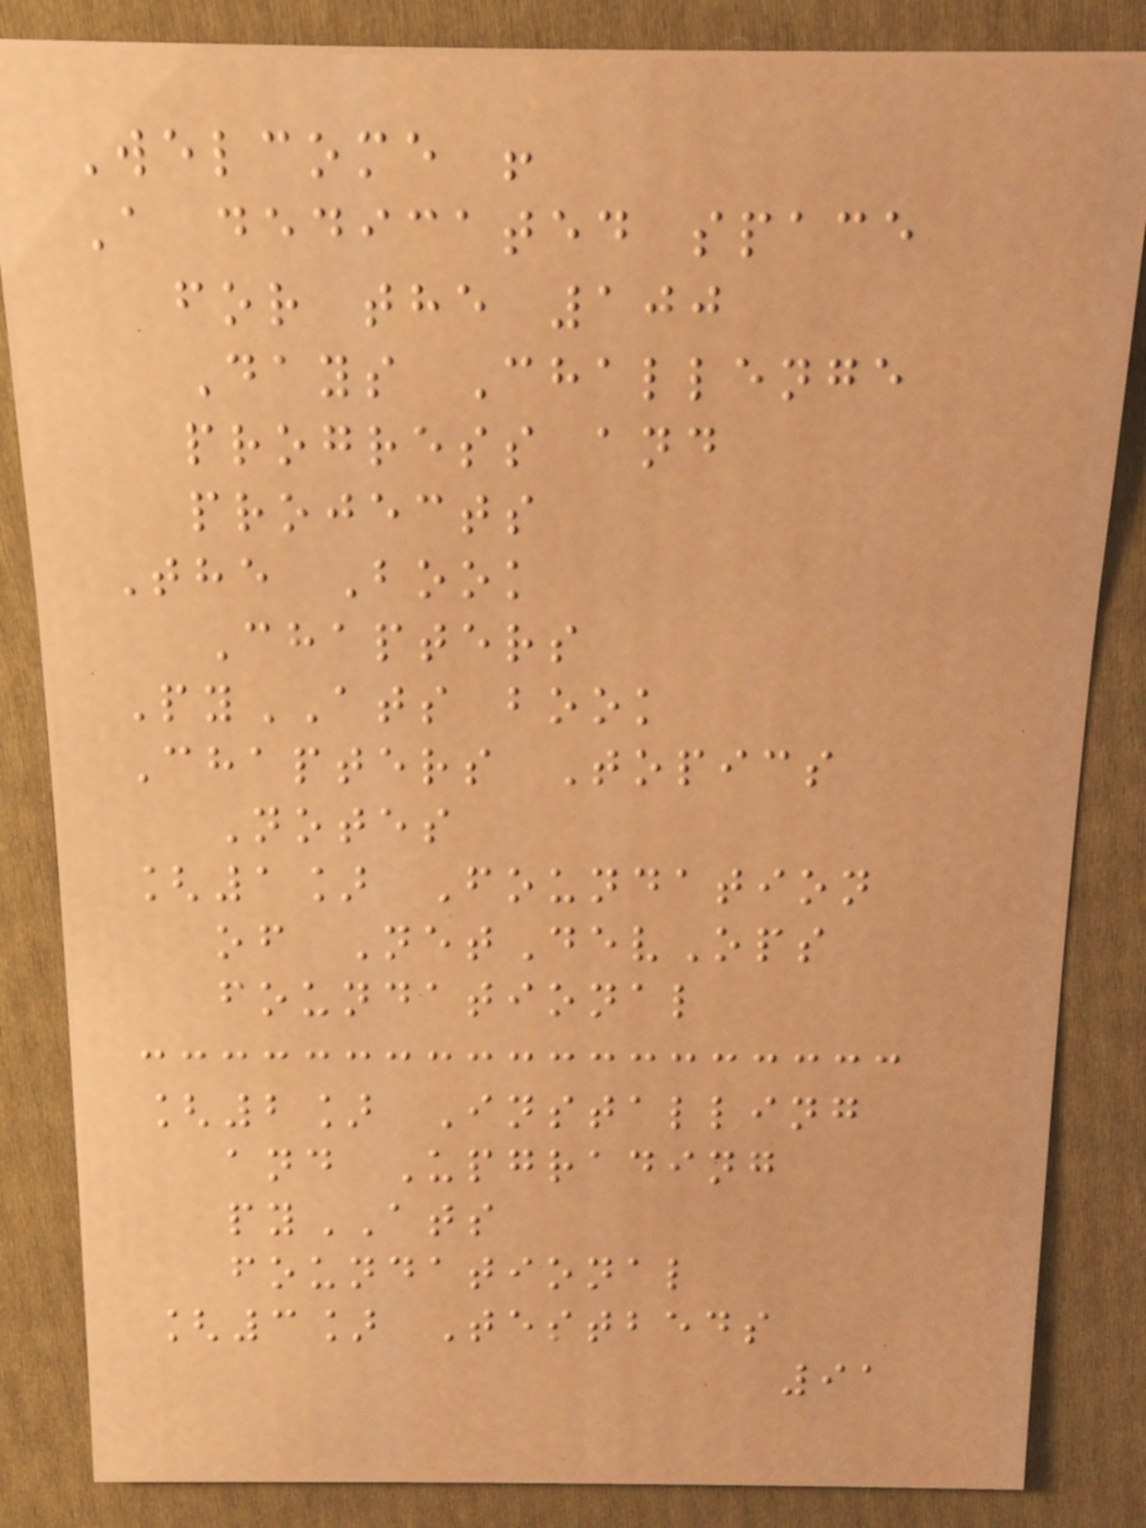Welcome !
A dedicated space
for the 100
Days Challenge
progress and
projects
The Book
Chapters
PyATS book
Chapters Topics
Notes
[1] Foundation
of NetDevOps
foundational
[2] Installing
and Upgrading
pyATS
foundational
[3] Testbeds
91
